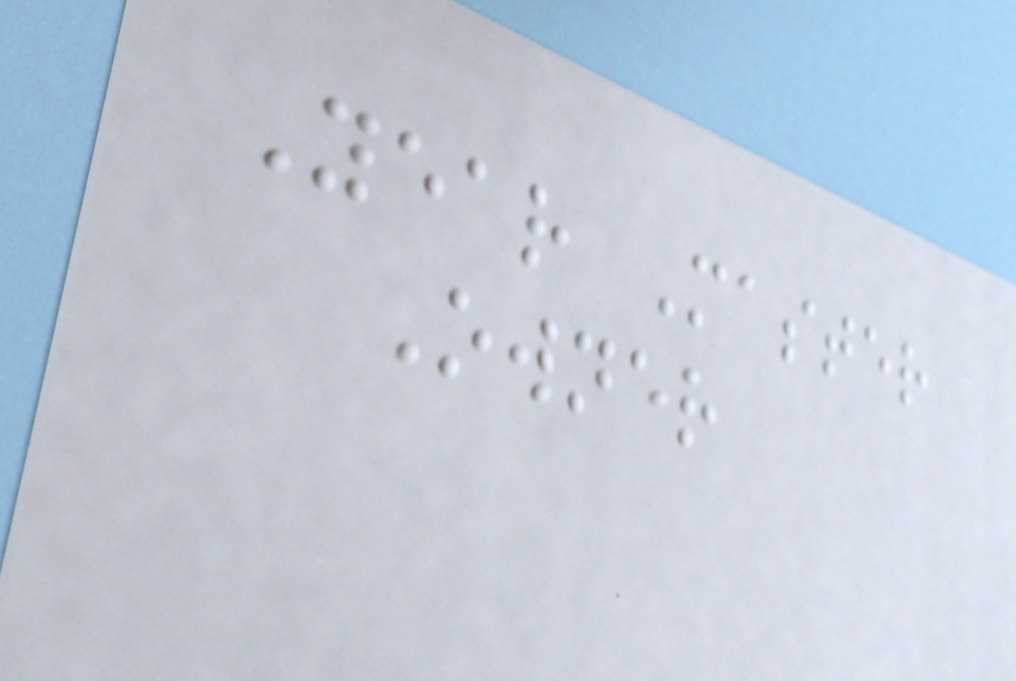Year Master
Owner
